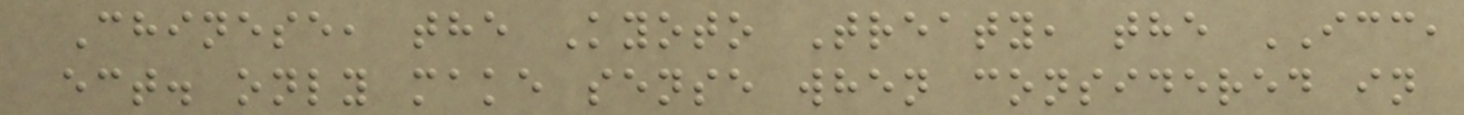Chinese, the Kyoto Treaty, the ICC,
ect. only make sense when considered in
